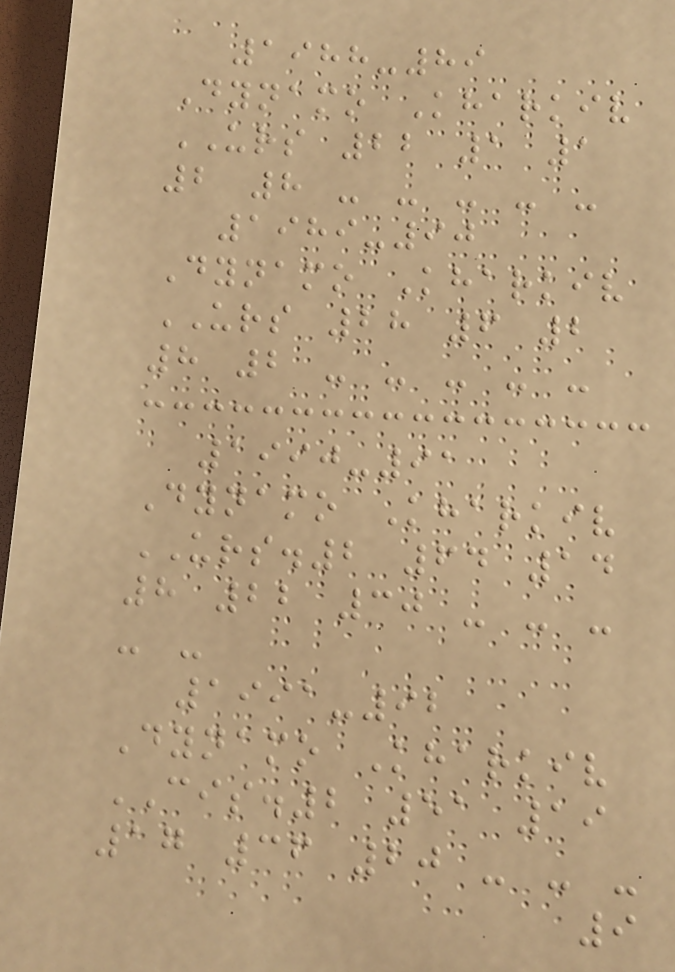1988-89
Dynamo Kharkiv
URS 22 1 1
2 8 - - - - -
1989-90
Dynamo Kharkiv
URS 28 6 2
8 2 - - - - -
1990-91
Dynamo Kharkiv
URS.2 64 14
8 22 30 - - -
- -
1991-92
Dynamo Kharkiv
CIS.2 51 19
17 36 20 - - -
9
